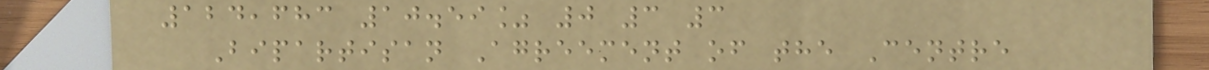124,683 10.59% 0 3 3
Bipartisan Agreement of the Centre
